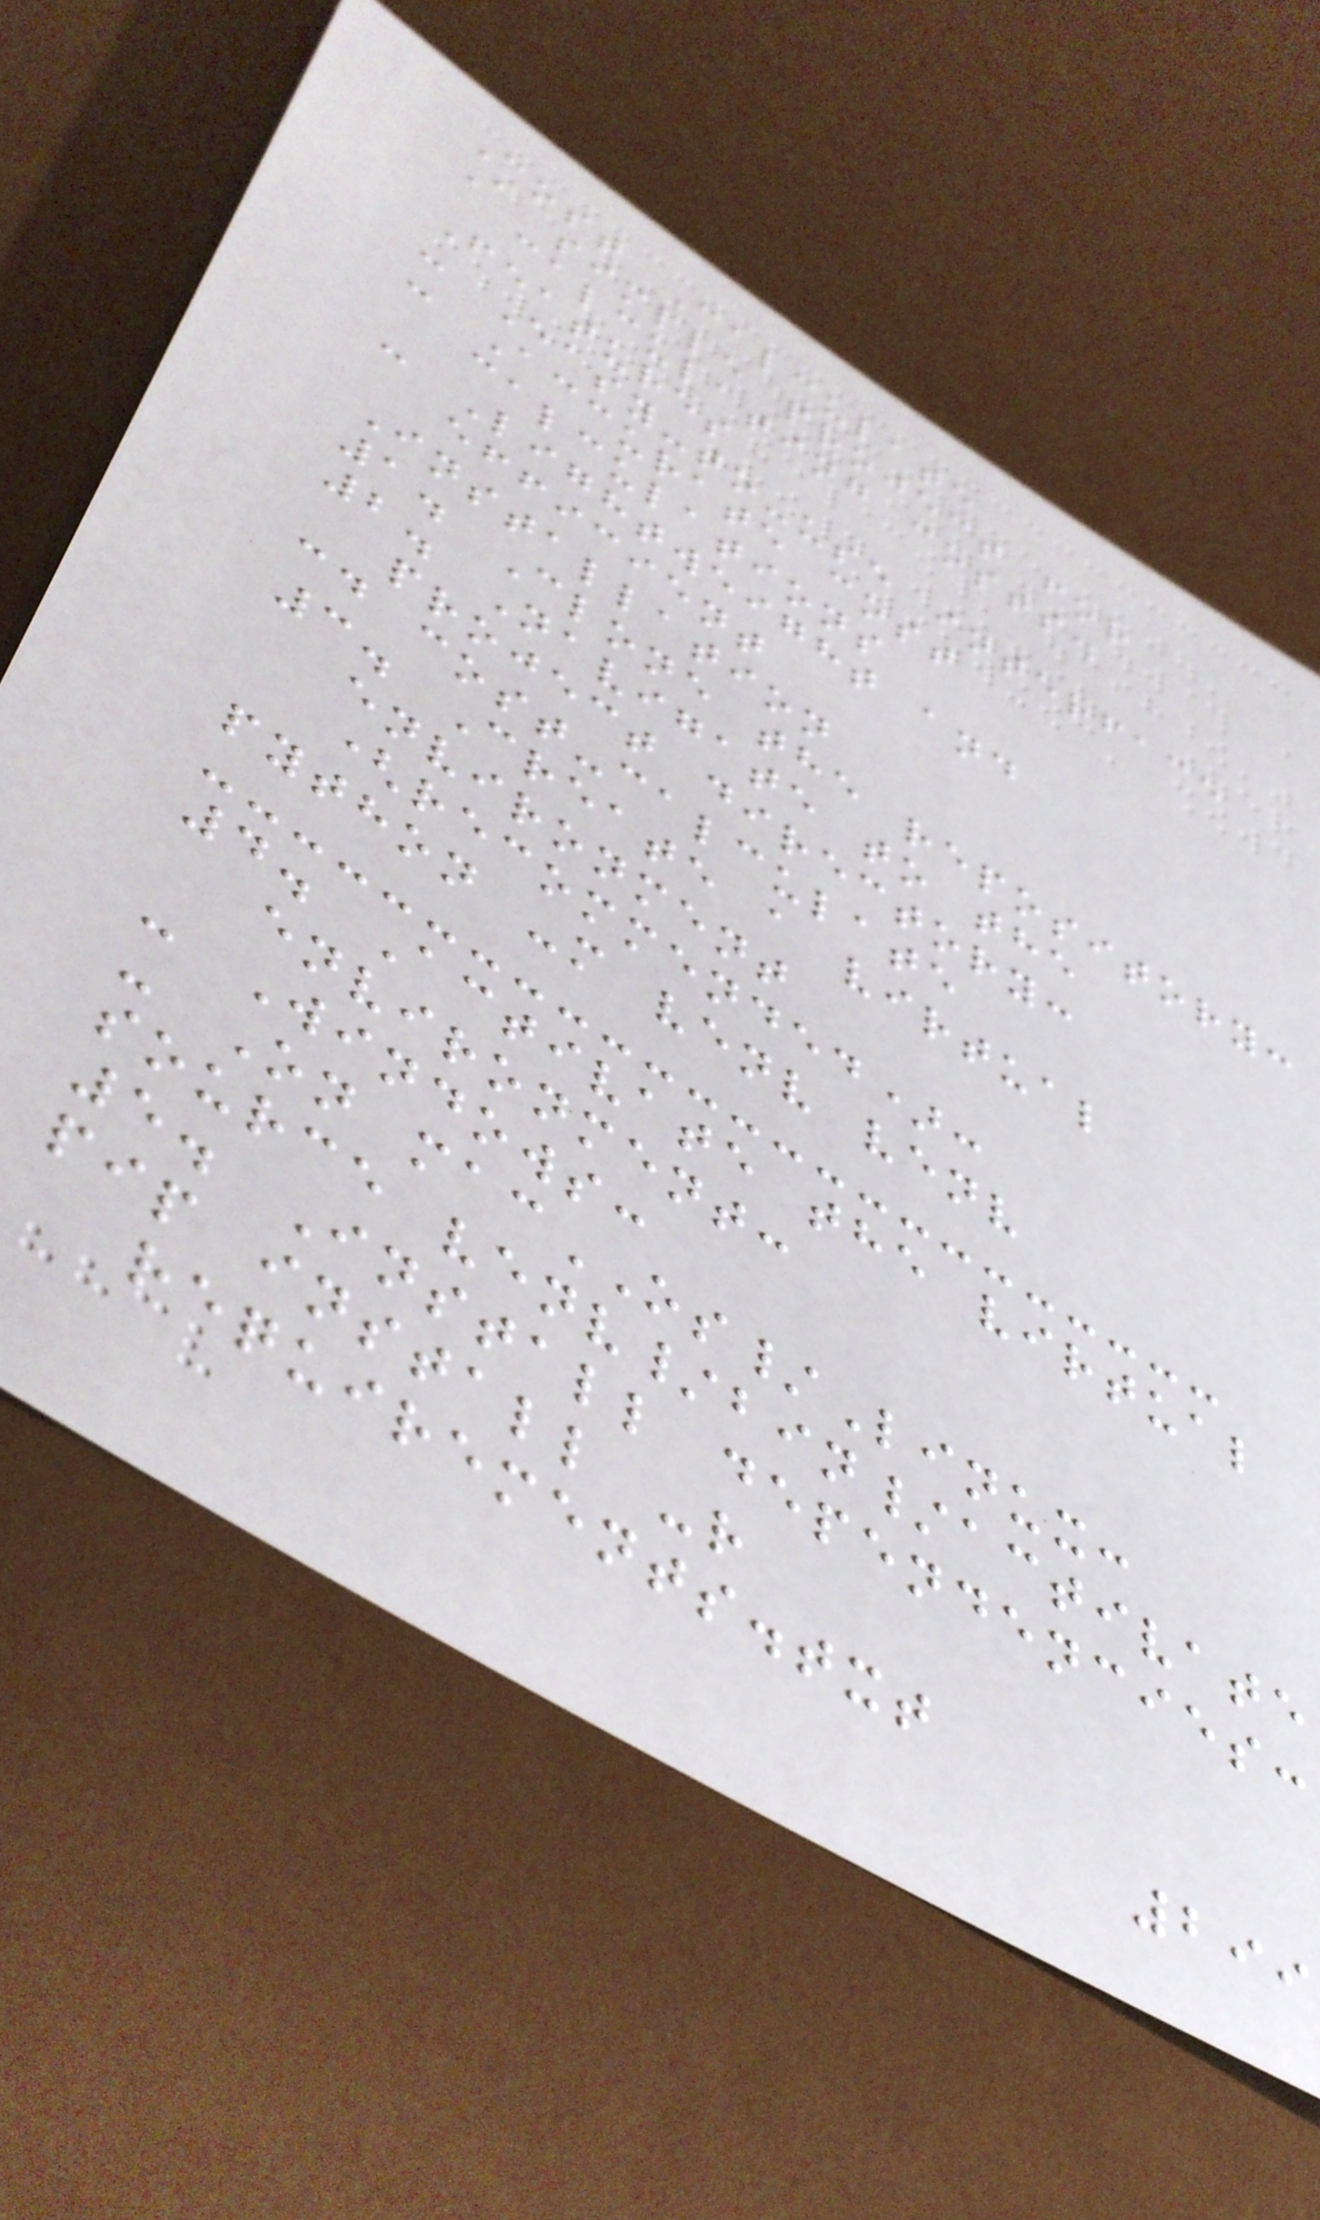Cost Calculate
A simple project for
calculating costs.
Features
- Easy-to-use interface
- Accurate cost
calculations
- Lightweight and
efficient
Installation
1. Clone the repository:
2. Navigate to the
project directory:
cd cost-calculate
3. Create a virtual
environment
(recommended):
python -m venv venv
4. Activate the virtual
environment:
- Windows:
- On macOS/Linux:
source venv/bin/activate
5. Install dependencies:
pip install -r
requirements.txt
299
